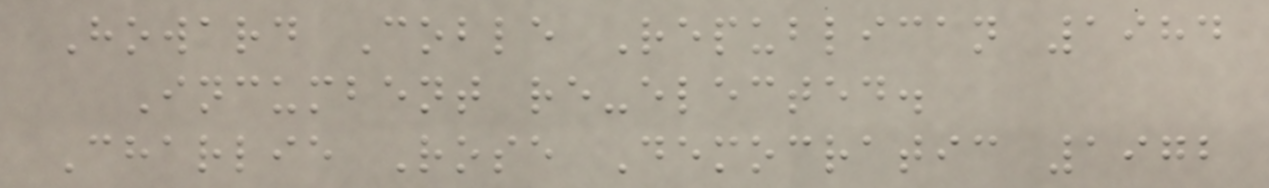Howard Coble Republican 1984
Incumbent re-elected.
Charlie Rose Democratic 1972
